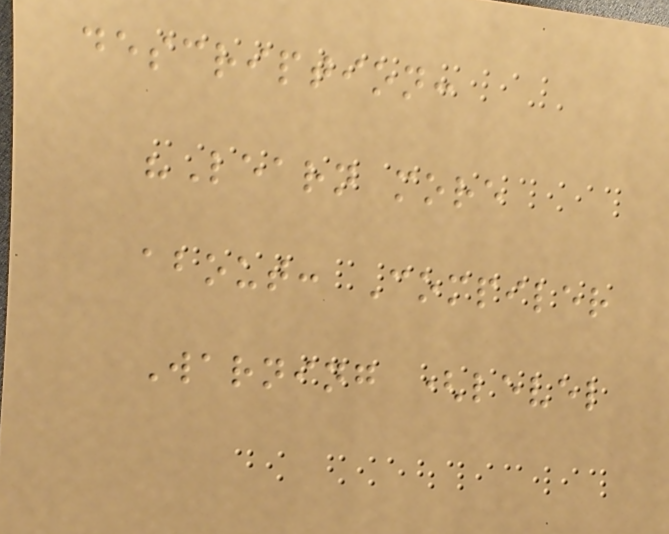description:
"Learn more
about: Compiler
Warning (level
